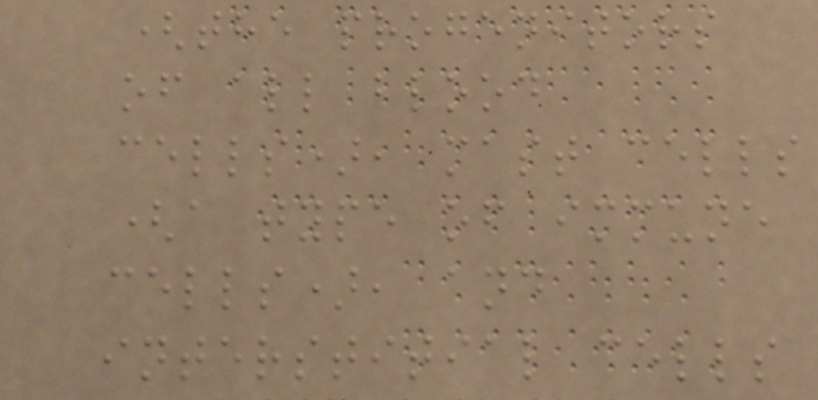(the progenitors
of all blood
cells), mast cells
(a type of immune
cells), and
interstitial cells
